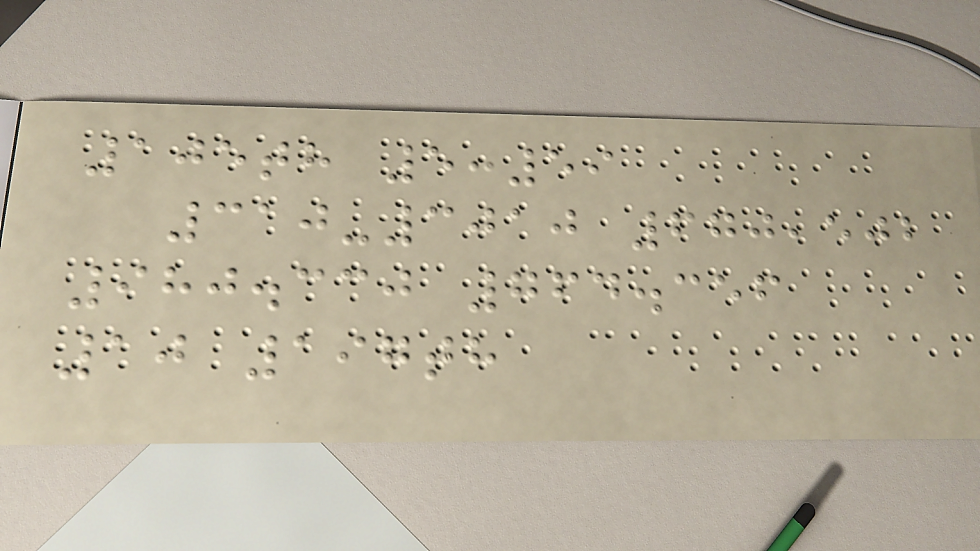105th 5:59
310-3010 670,502
980.330 764.356
10 197th
